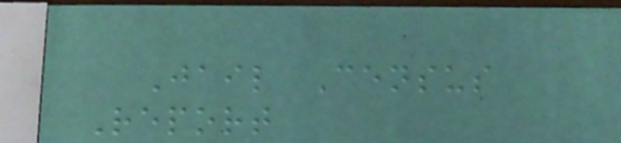Jail Census
Report
